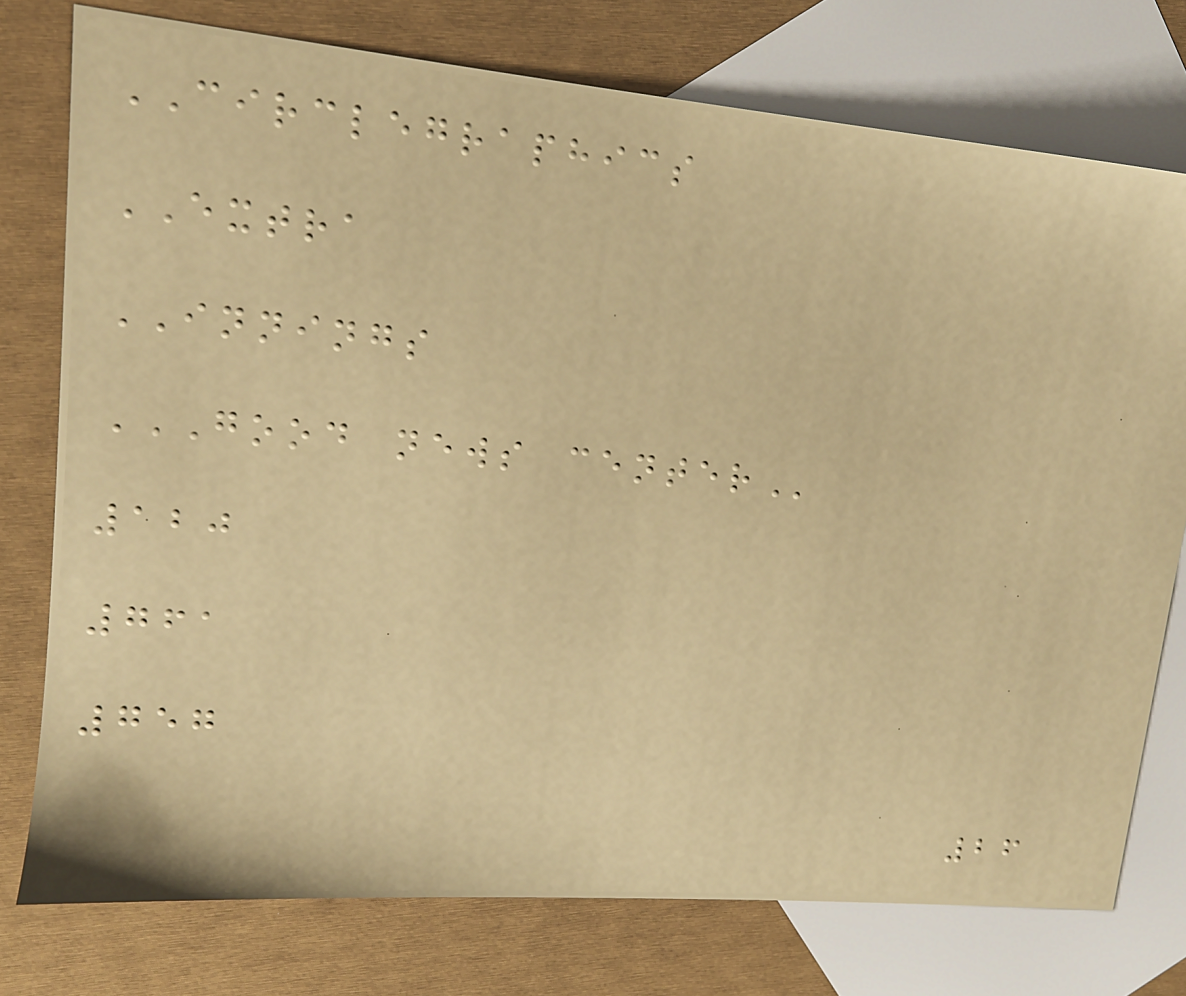CIRCLEGRAPHICS
EXTRA
INNINGS
GOOD NEWS CENTER
120
761
757
26
